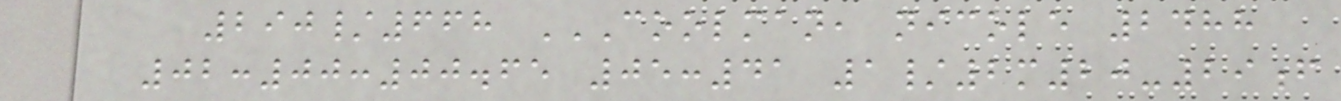290/668 COOLMAN, NICOLE 2488
02:00:00.65 05:41 1/2M20-29F
